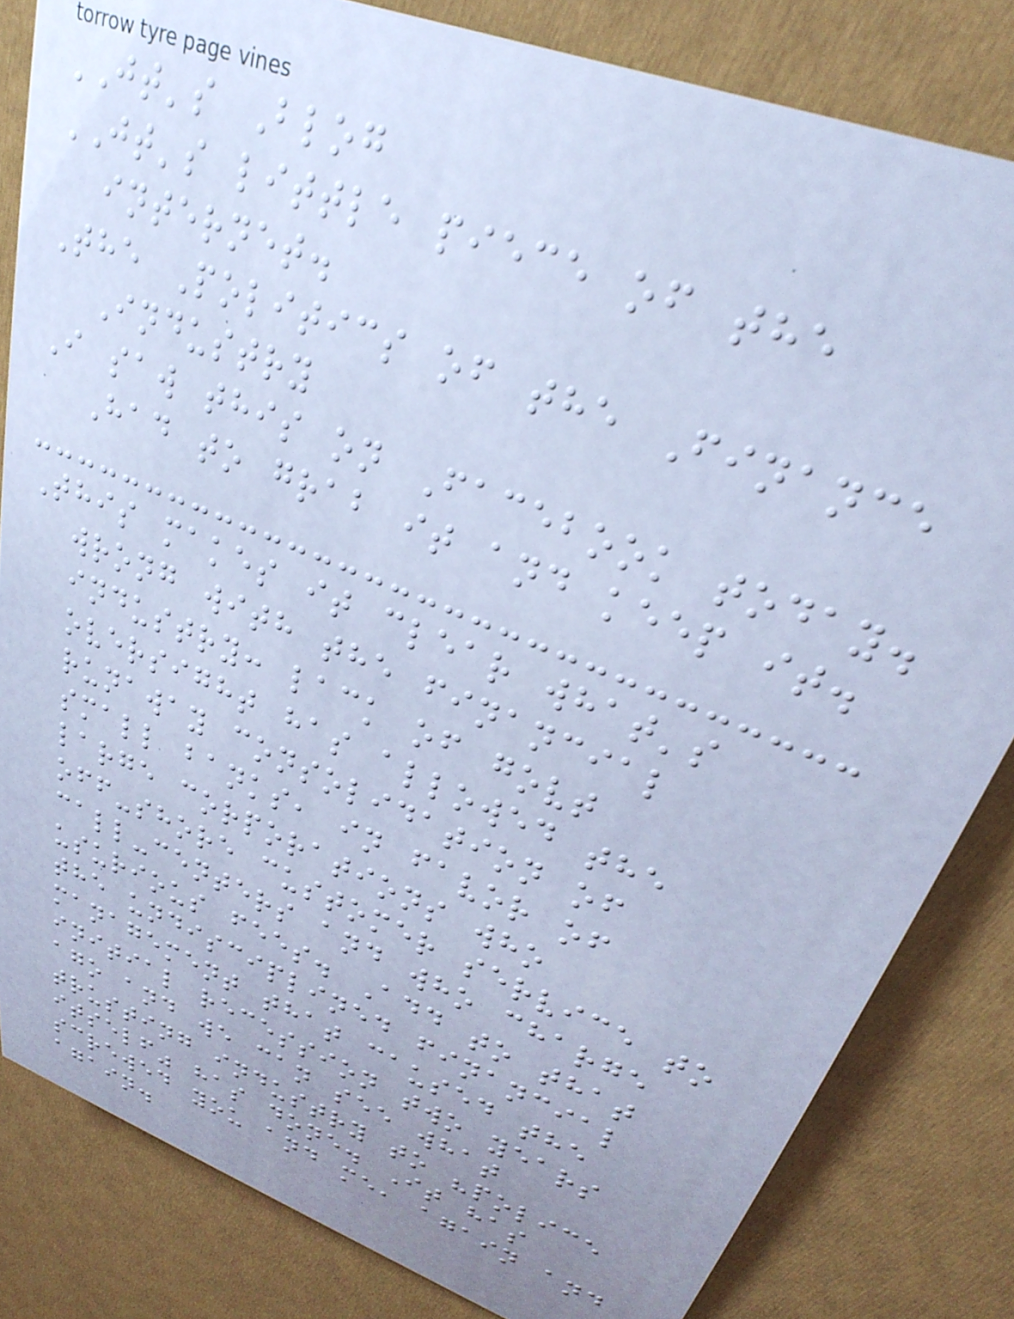JT's Blog
JT's little piece of the
internet.
The Politics of the Finance
Industry
I saw this on Facebook today.
Had to grab it and keep it.
This makes it clear what's
wrong with the financial
industry: lack of govt
oversight has allowed the
runaway consolidation of
small banks, in favor of
large corporations who
off-shore customer service to
call-centers and who charge
usurious fees. Add to that
the undisciplined financial
management that caused the
initial recession two years
ago and we can see what
trusting industry to "police
itself" has done. It has
screwed you and me, again and
again.
